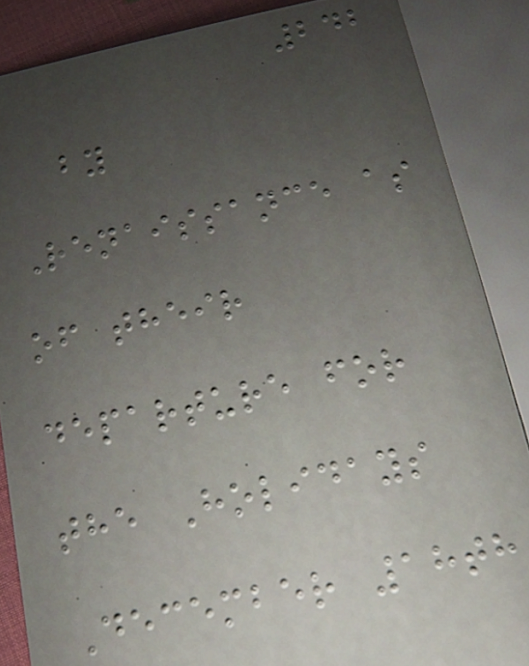242
by
Renaissance as
of their
departure for
the Holidays
December 18th
